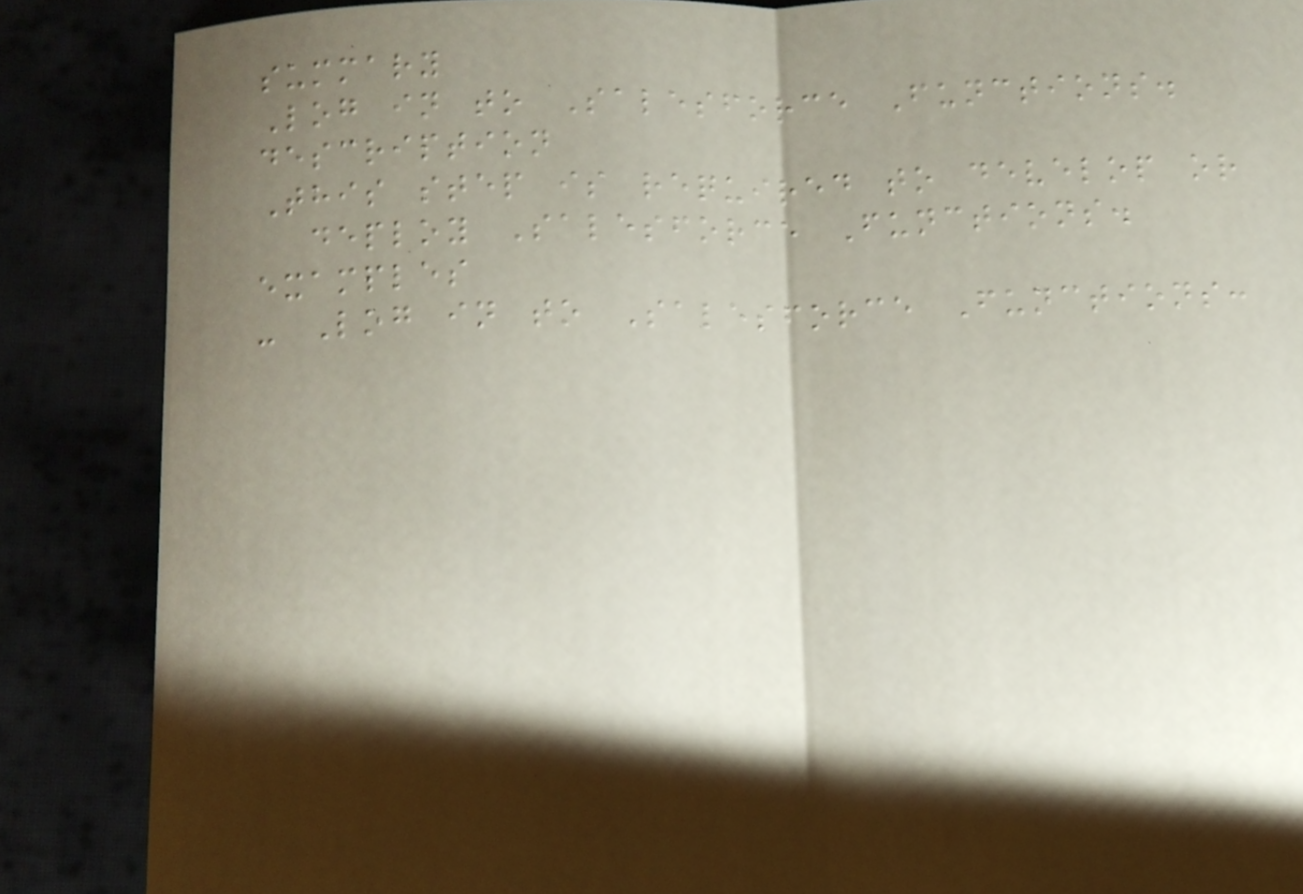summary
Log in to Salesforce Functions.
description
This step is required to develop or
deploy Salesforce Functions.
examples
- Log in to Salesforce Functions:
